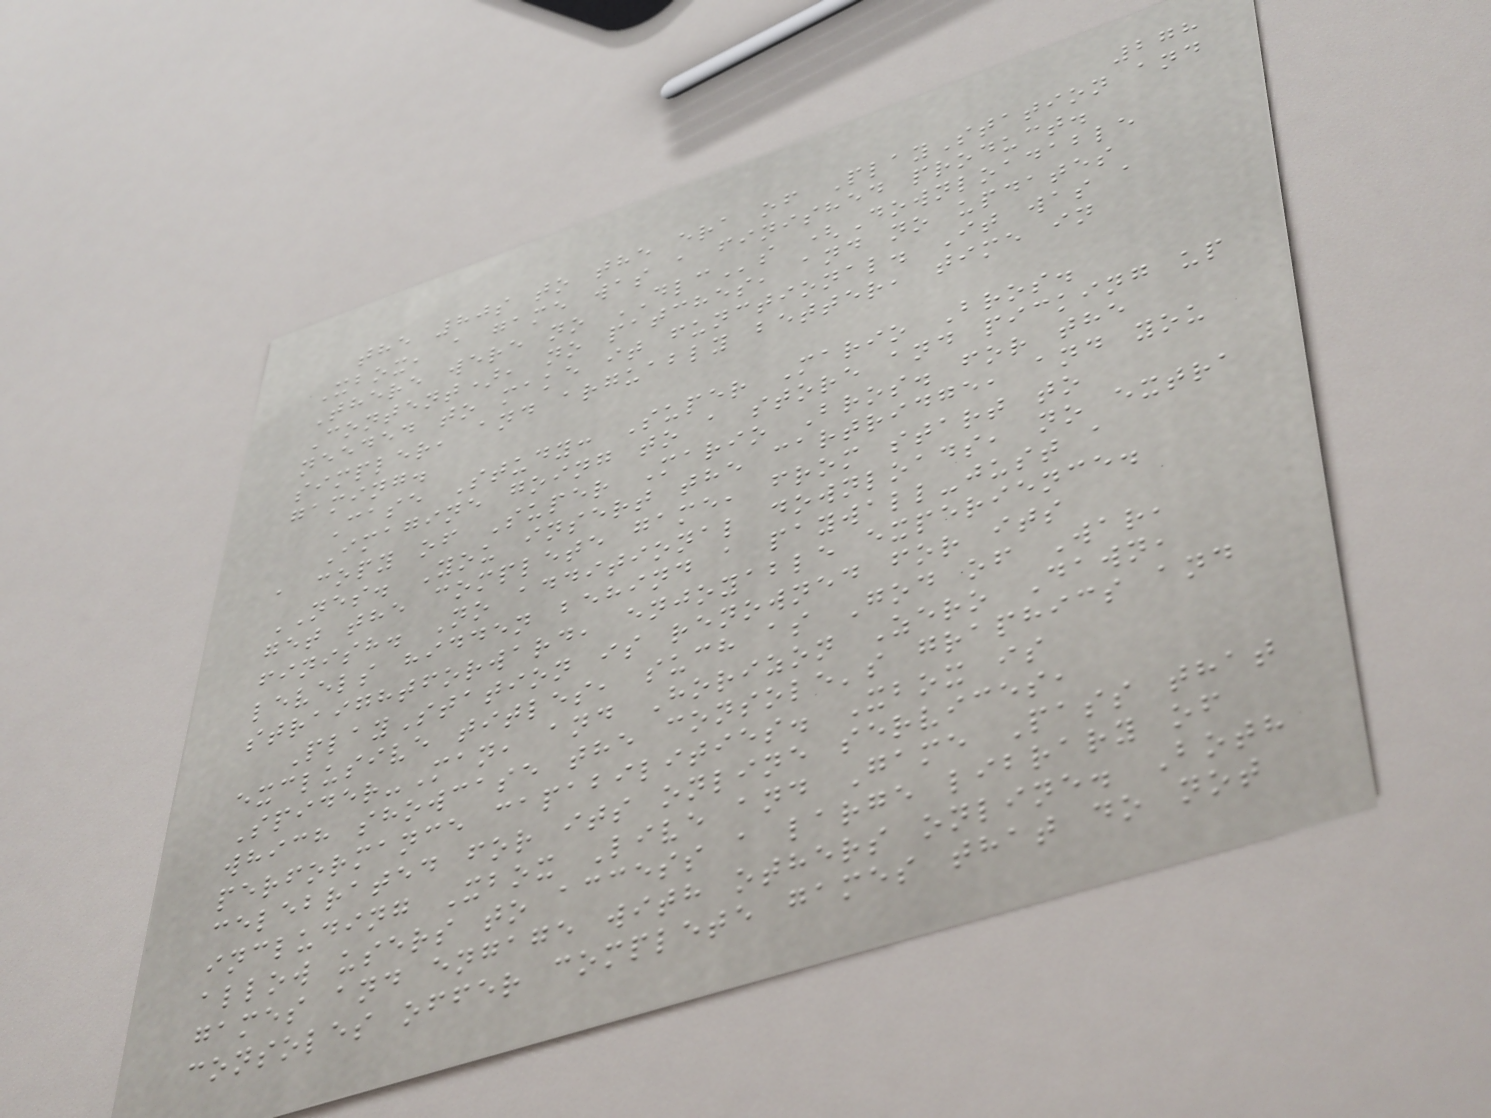278
the 80s to the era of PlayStation and
Xbox, a game was a finished product.
There were no DLCs (Downloadable
Content), no patches, and no updates
needed to make it functional. It was a
simpler, and arguably better, time in
gaming.
Case Study: Super Mario Bros.
Imagine going to a store and picking up
a copy of Super Mario Bros. for the
NES. You insert the cartridge, and you
get the complete game, from start to
finish. No additional downloads, no extra
levels hidden behind a paywall-just a
straightforward, enjoyable experience.
PlayStation is renowned for its
exclusive titles, such as God of War,
Spider-Man, and Horizon Zero Dawn,
which showcase the console's graphics and
performance capabilities. Xbox is
celebrated for its online services,
including Xbox Live and Game Pass that
allow users to access a large library of
games and engage with others online. Both
consoles offer complete games that do not
